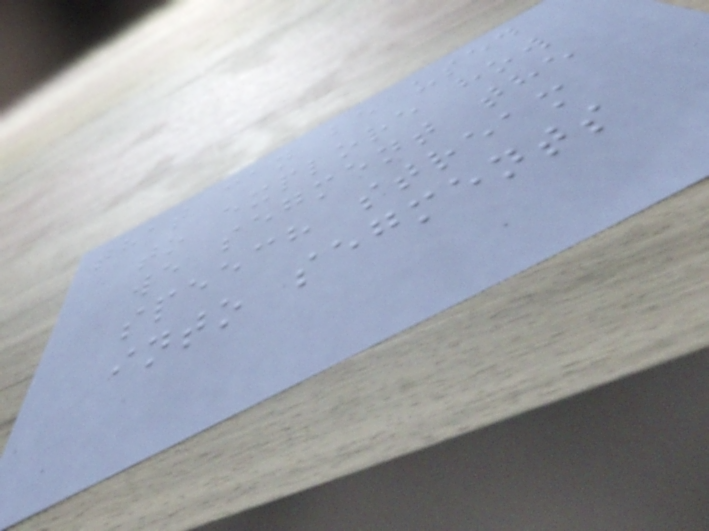that can be used
to explore how
we segment the
speech stream
into segments
